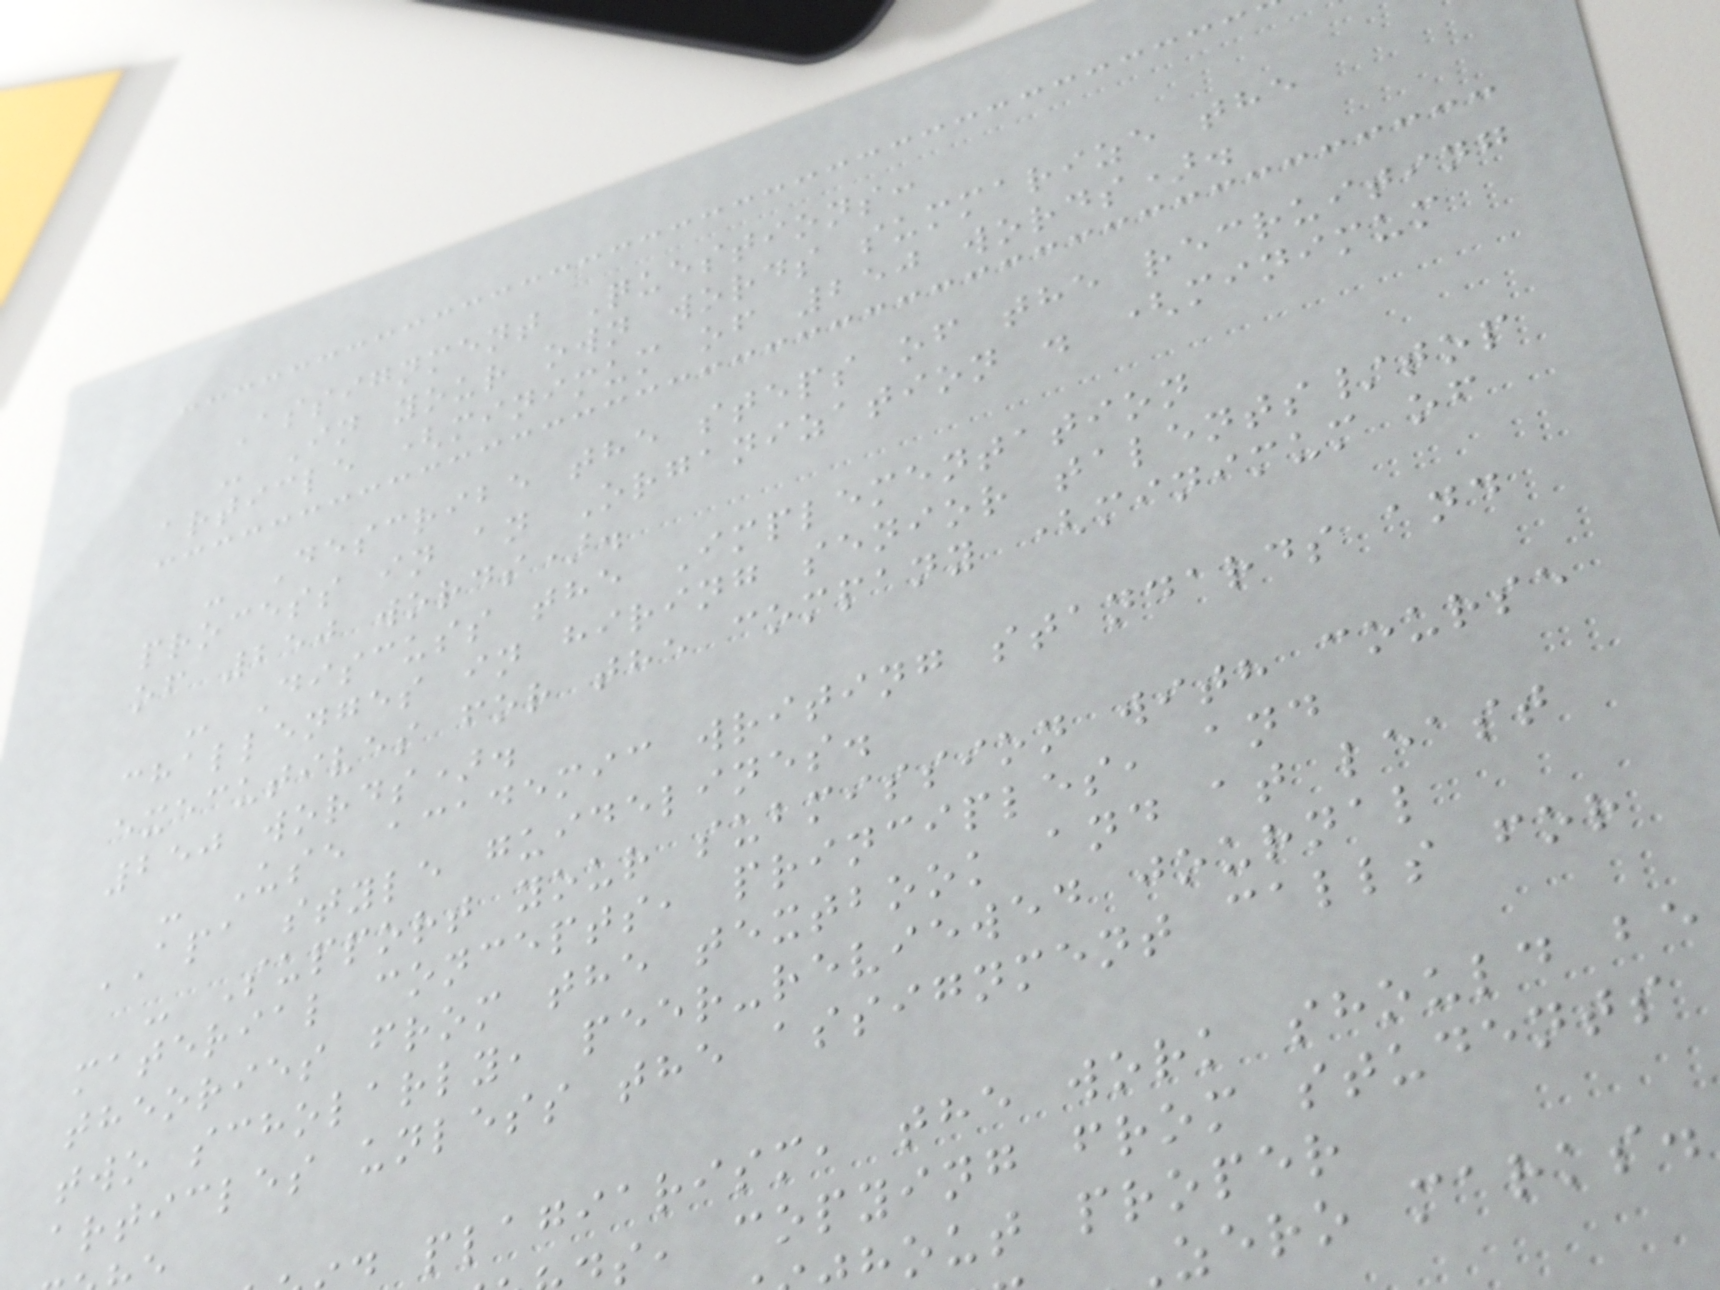Assignment Questions:
- In your own words summarize the
article (minimum of 250 words).
- Describe the steps of the recruiting
process in an Organization . (minimum
of 250 words).
- Discuss the Implementation
challenges in hiring senior talents/top
executives for the company (minimum of
250 words).
- Use academic writing standards and
APA style guidelines.
- Support your submission with course
material concepts, principles, and
theories from the textbook and at least
two scholarly, peer-reviewed journal
articles unless the assignment calls for
plagiarism, the work should be
s, copying from students
out proper
zero marks.
